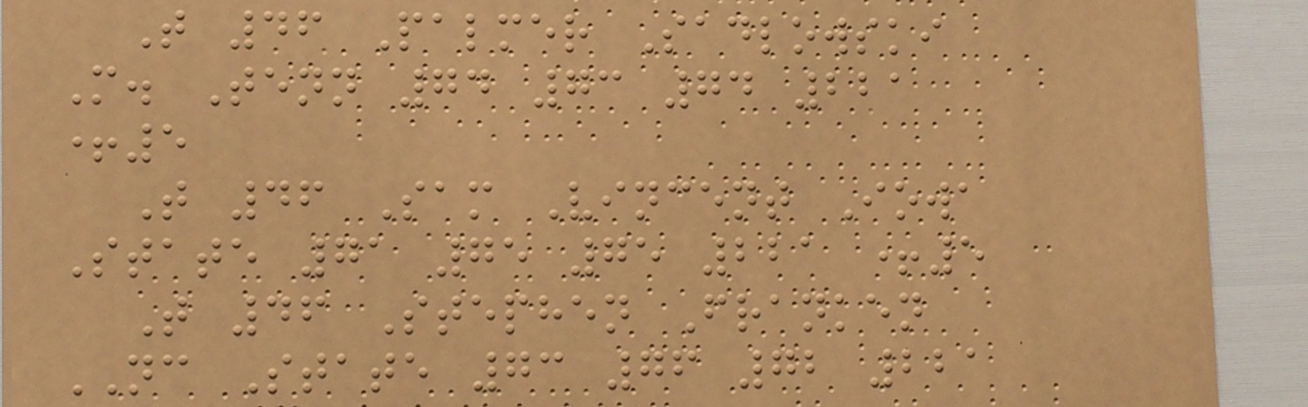T 46 Palmer Sadlowski
M. Tenn 74 73 74 221
+5
T 46 Sam Vincent Iowa
State 71 75 75 221 +5
T 46 Stephen Franken
NC State 73 76 72 221
